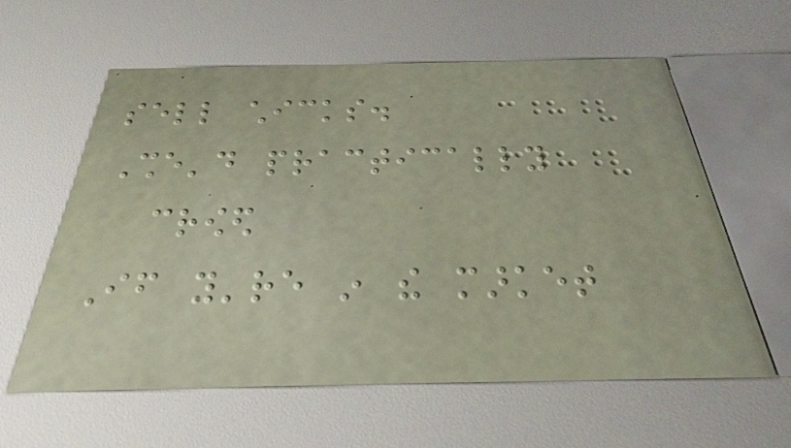sell chicks.
She'd practically
crowed
If you're in the market
